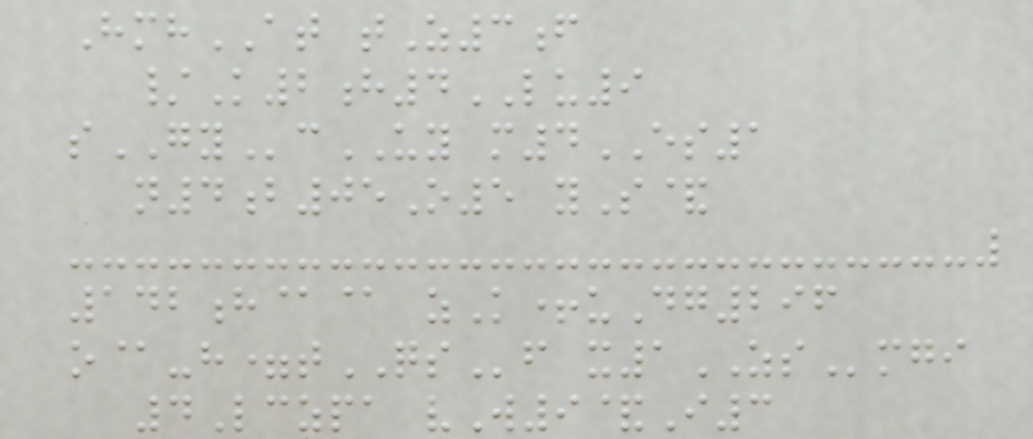HmhAT tZ3f
/K2h4LU9
sGYcUY m4ES1
n4b05O5 yS&
142h@@ zK+uDg296
o@-h=tQSf x1ZSmgi
4Lczpa vW9&I3
